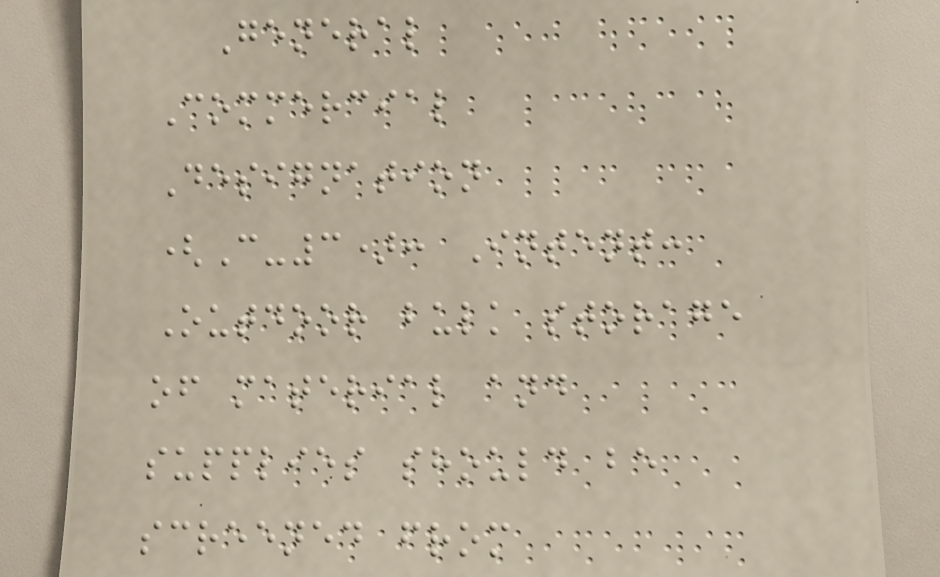General
Commercial
Designation
(C-3): Intent:
Outdoor bulk storage
of material and
supplies should be
screened from
